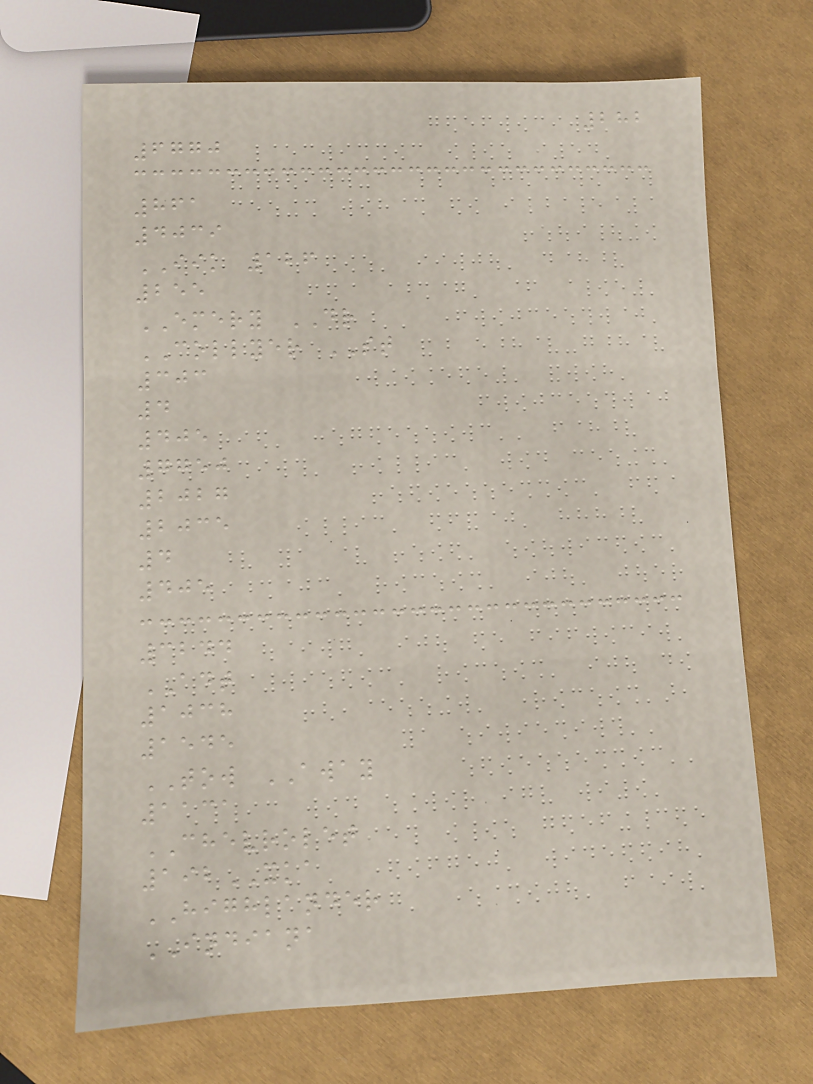282
6770
861
4039
IIK 126
255
EMERY DR
COLLYER ST
303
4
405
7750
2027
2035
4
405
3244
ADT
1038
1545
TOW AWAY
1131
CHEVROLET
192XKA
HIGHLANDER
INDIANA
